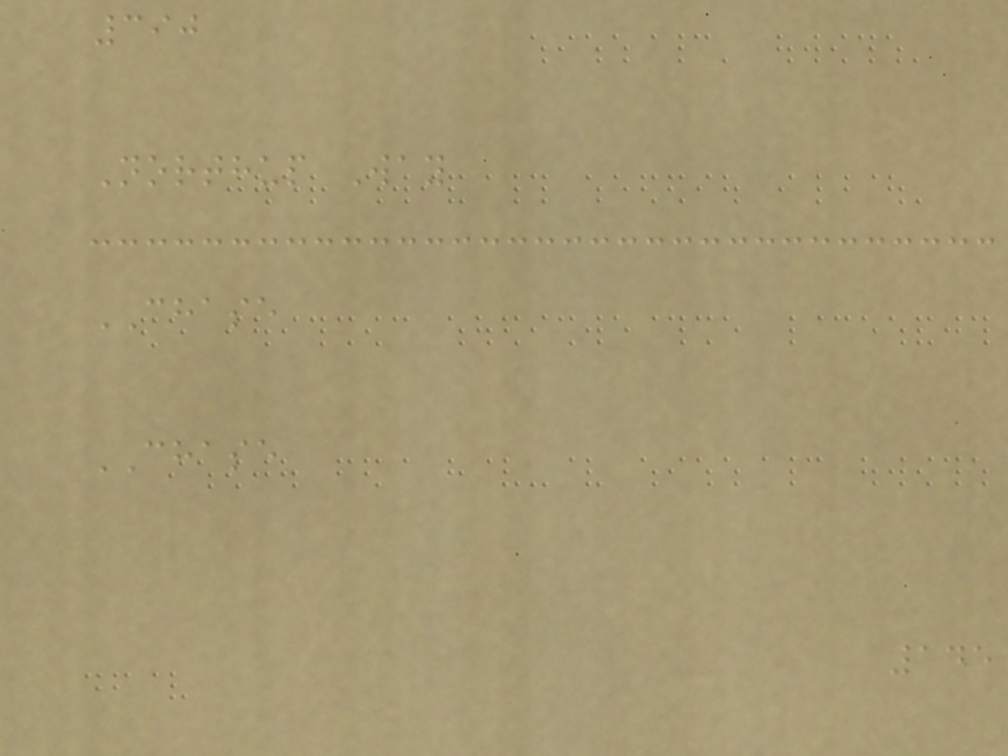390
Northup Way
CHASE
CHASE
145
